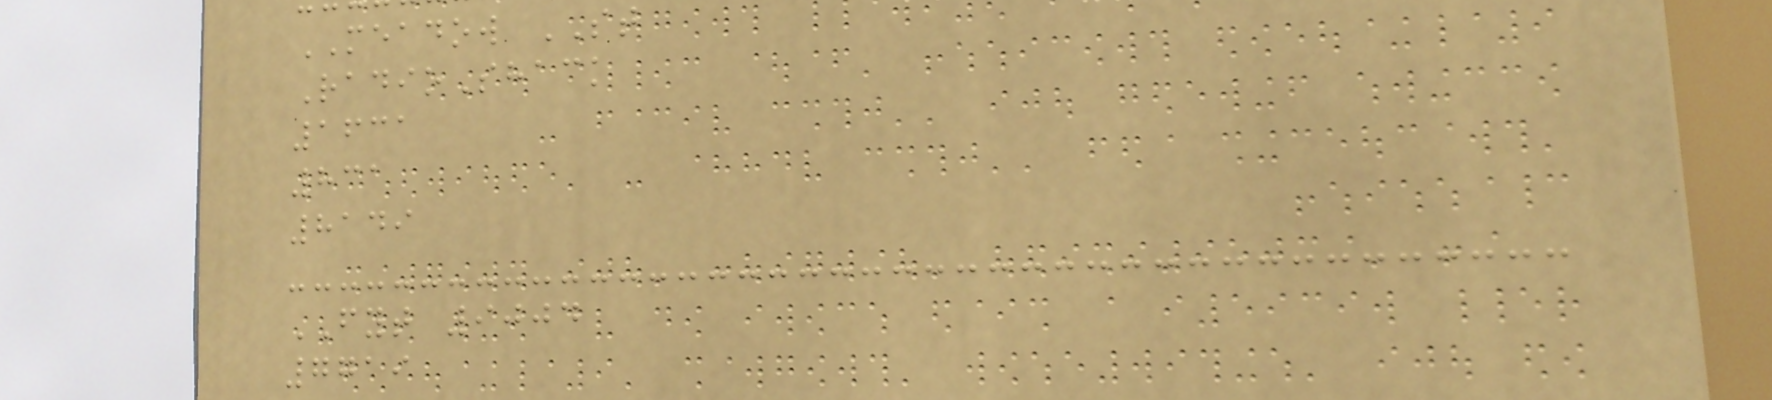MEADOW ST
RadioShack
1631
831
8149
FYT 9004
7719
